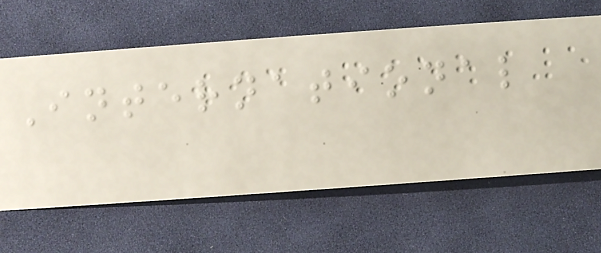International
